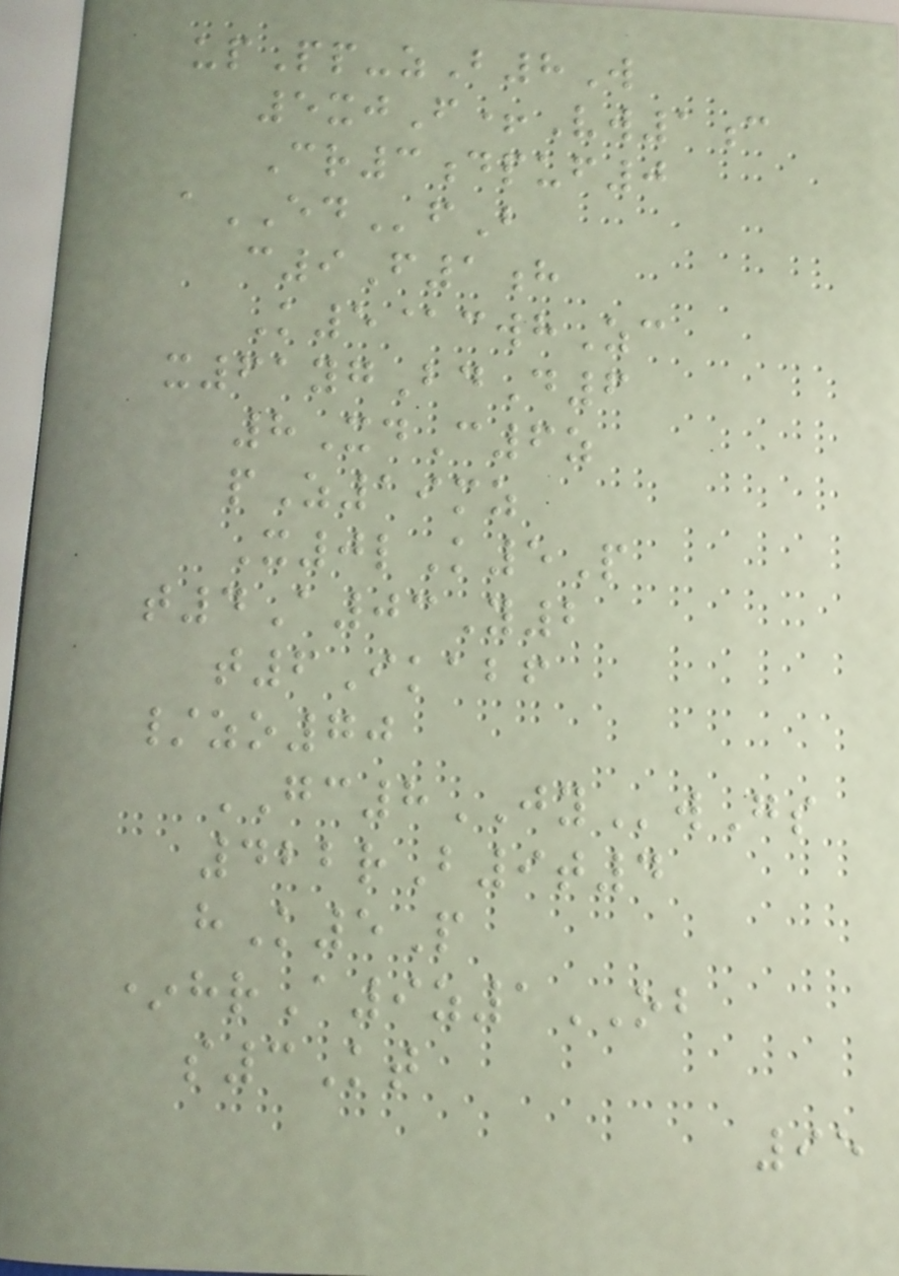upPp-zB8W
5xjF+Vw1c
Cr3dpuf0
aEDfB
c9F1h
K5@cwhZc
x61ygBdD6
8XdC6z
pZ19mz
X0lK5P
t4A03Y2
t6Ikabf
/zo70
GC8JYwGs
422rB9t4
hK5P
*hrA9z1OB
s3Kt
95
